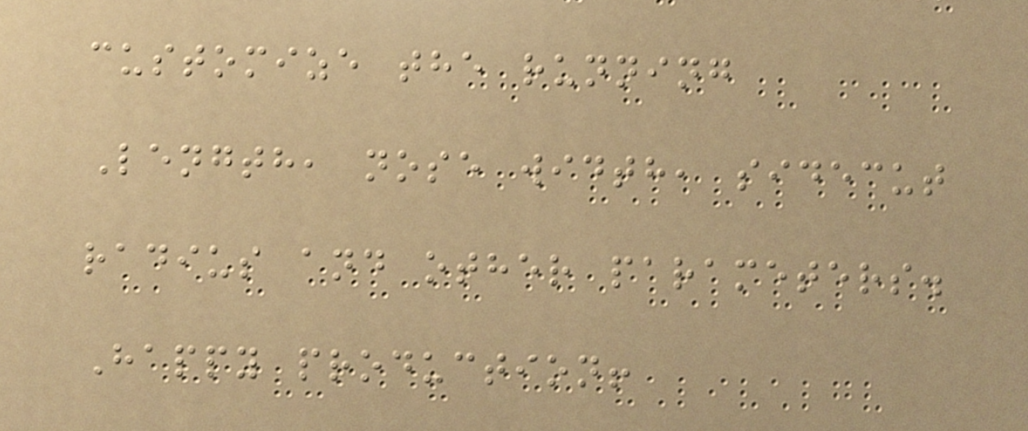customize the running
Length, nose width, sidecut
radius and other parameters.
Happy production!
